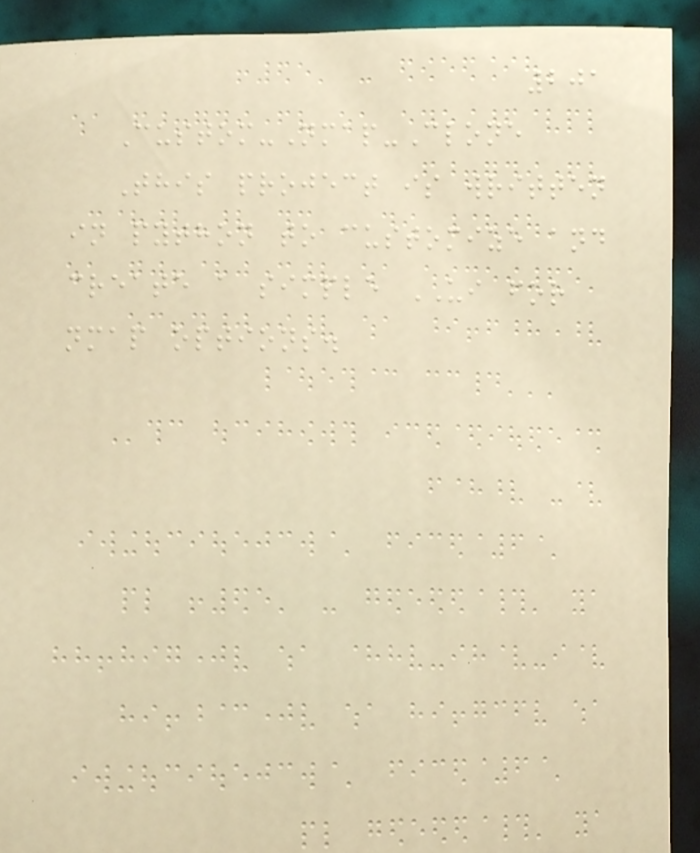201
Custom-Nmap-Clone
This project is written
in python to customize and
create a simple UI for
nmap options.
